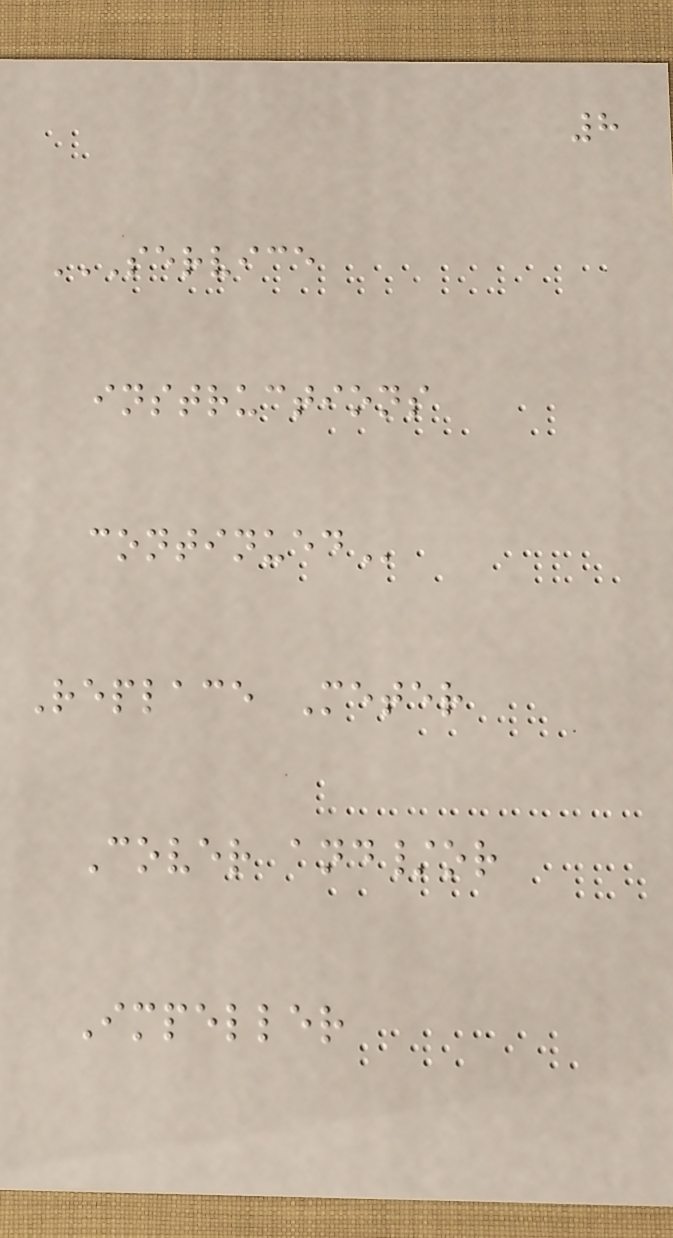8
SERVICE
INSTRUCTIONS
CONTINUED
Replace Meter
Cover and/or
Impeller
